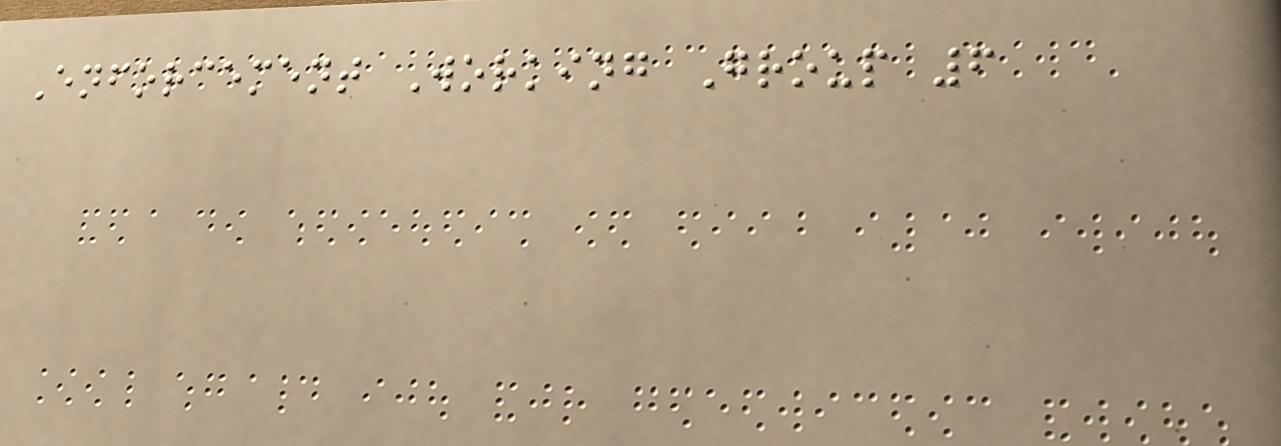Enforcement Working Group 6
